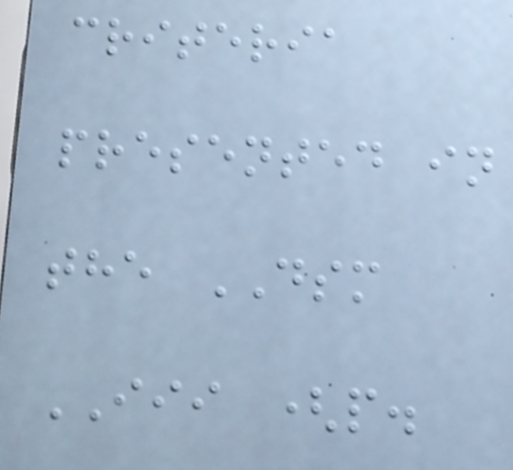criteria
presented in
the DSM
III (p.
